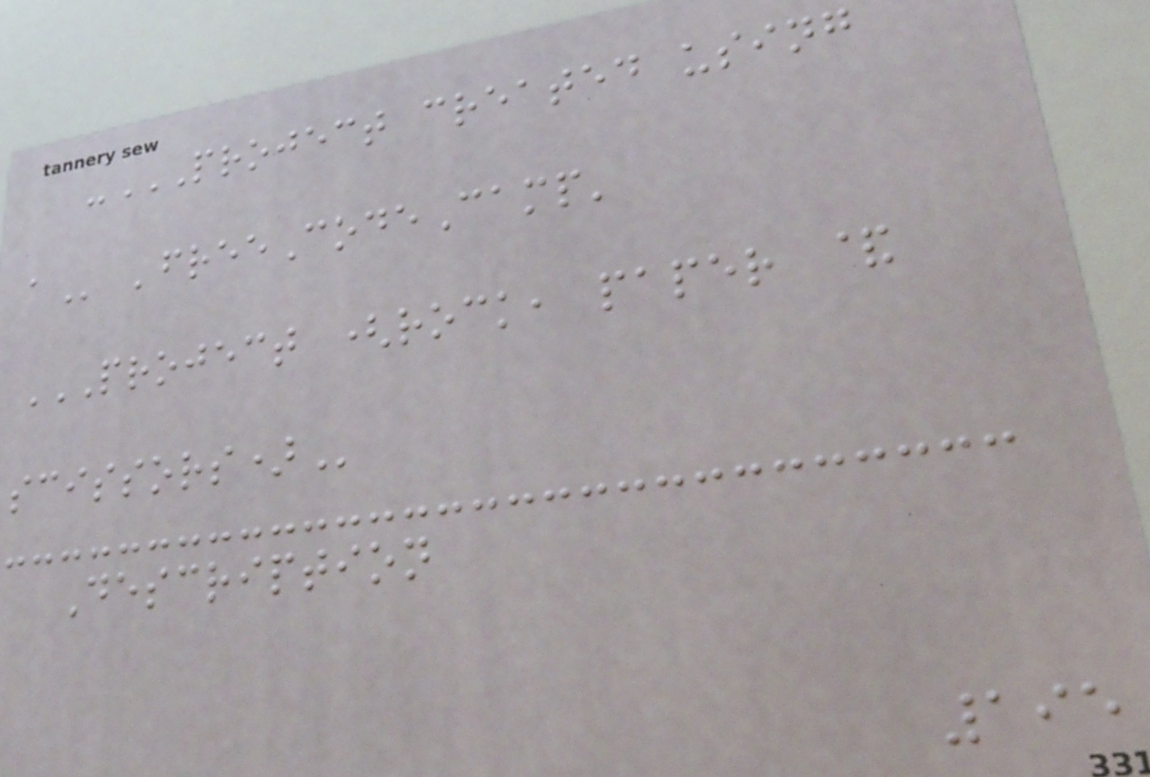-PROJECT CREATED USING
A 'freeCodeCamp'
PROJECT (ROCK, PAPER &
SCISSORS)
Description
195
